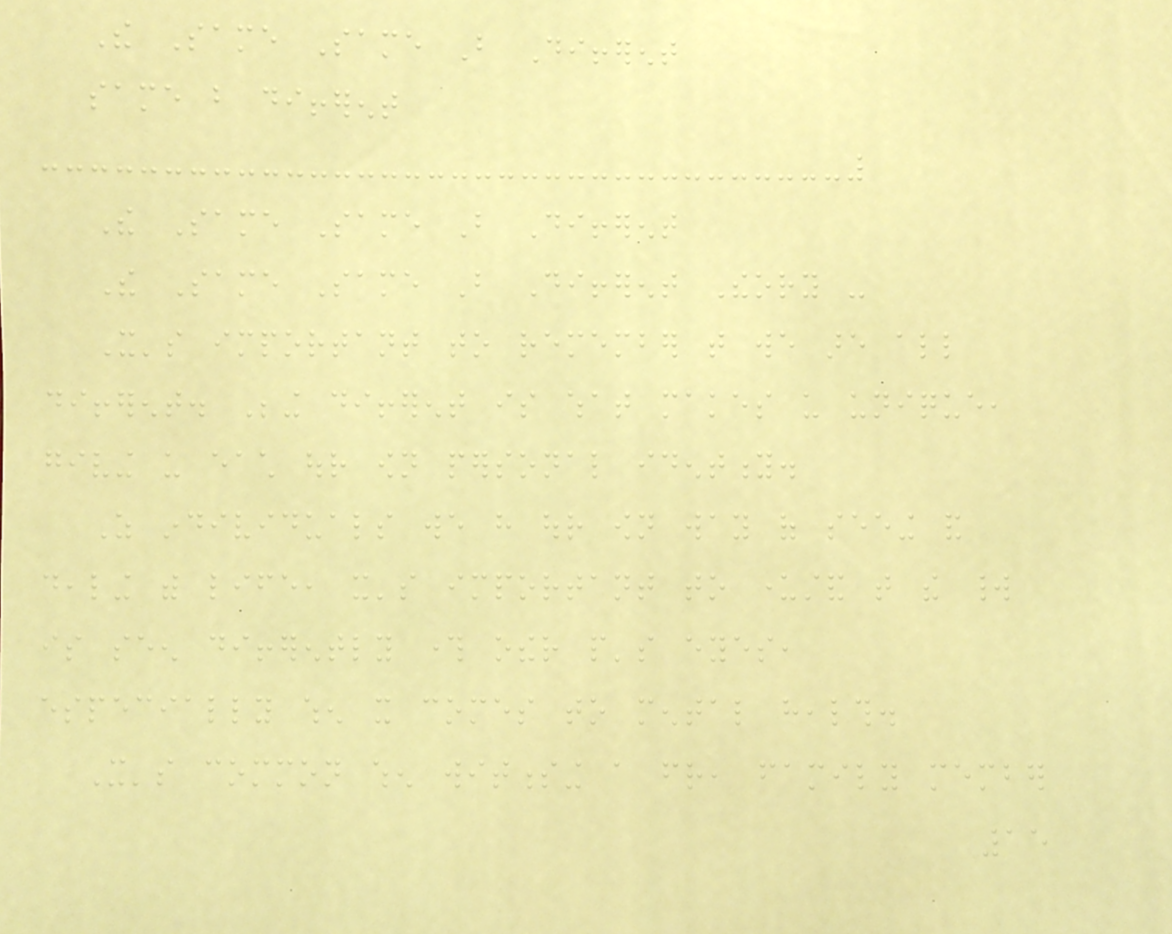The Same Same But Different
same but different
The Same Same But Different
The Same Same But Different Theory -
It's important to remember that we are all
different. Being different is what makes us unique,
giving us each our own personal identity.
As individuals we have our own way of seeing and
dealing with life, it's important to understand that the world
is seen differently through other people's eyes,
especially when it comes to mental health.
It's common when witnessing a friend, family member
15
